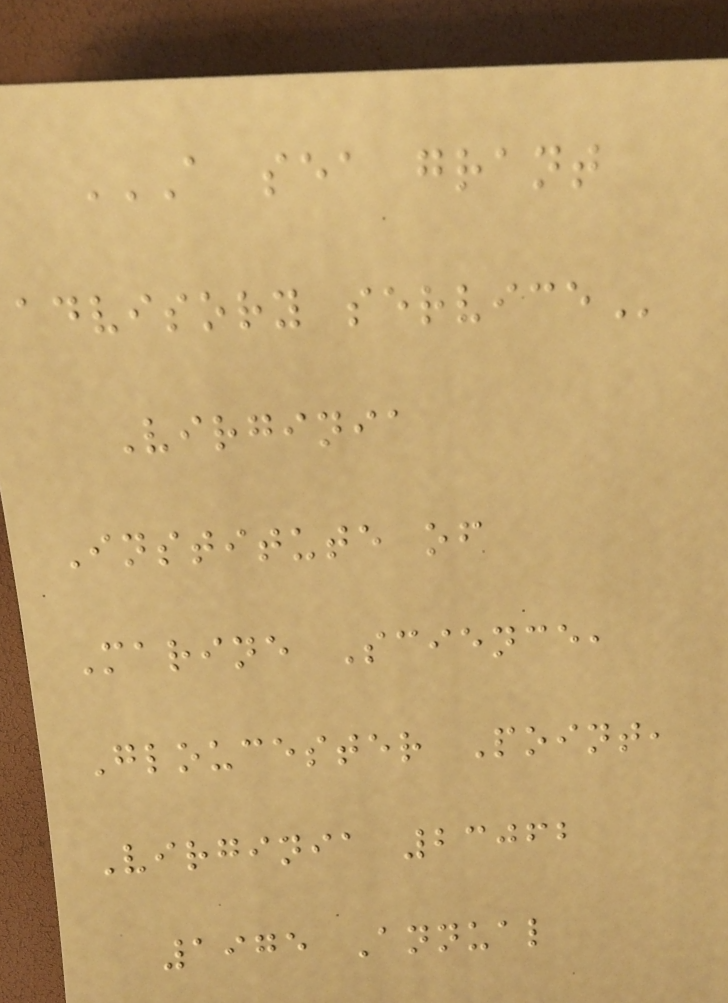A SEA GRANT
ADVISORY SERVICE
Virginia
Institute of
Marine Science,
Gloucester Point,
Virginia 23062
1975 Annual
